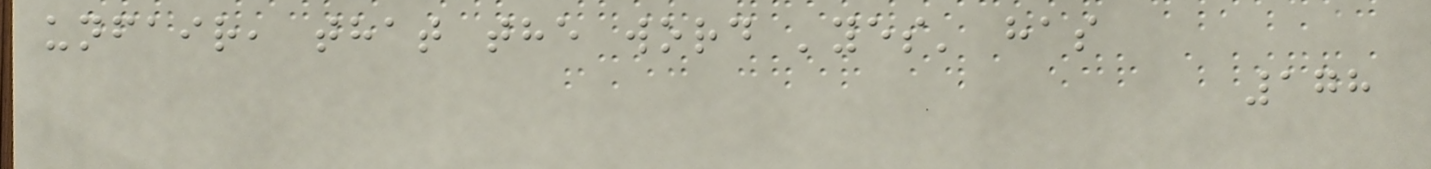unfair, that the word 'yes' has
178
